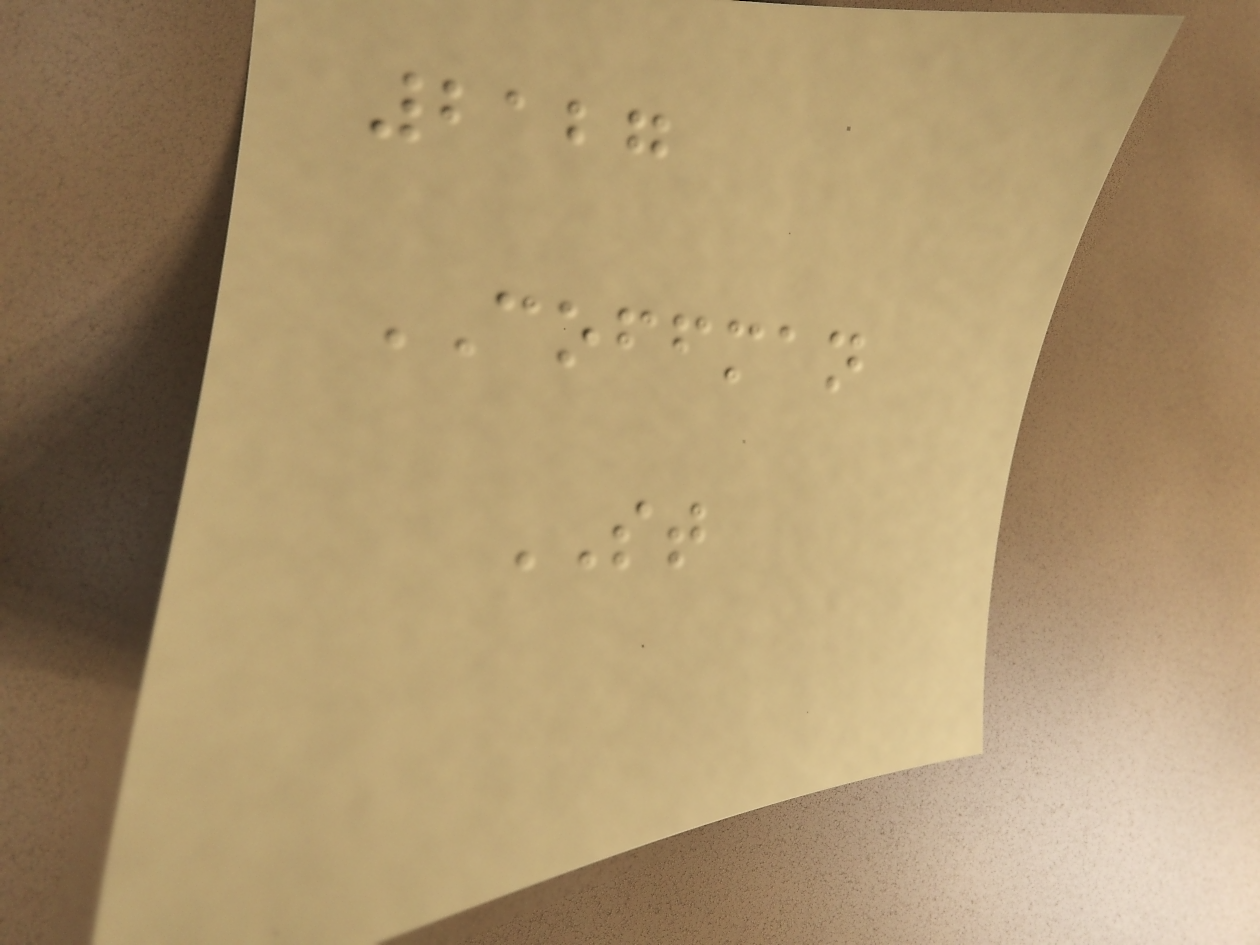2127
COFFMAN
ST
